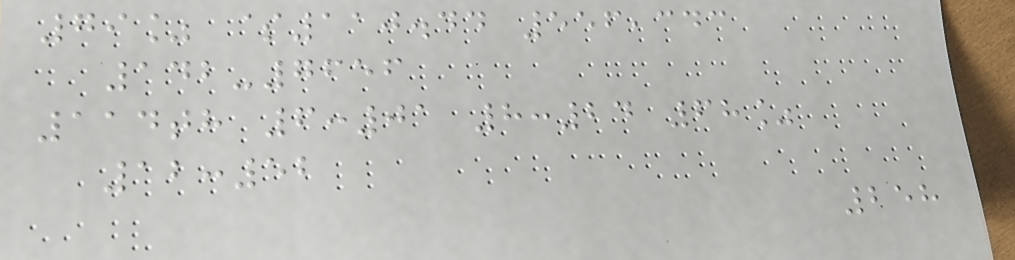79% $110.44 556,343
142-7656
114th 6:01 8:24 68%
12:52
258
